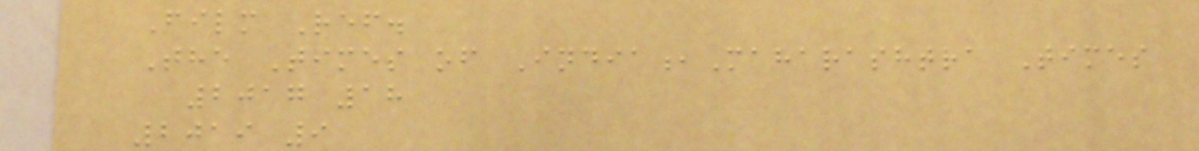Film Ref.
The Times of India,Maharashtra Times
2017 18
2019 9
